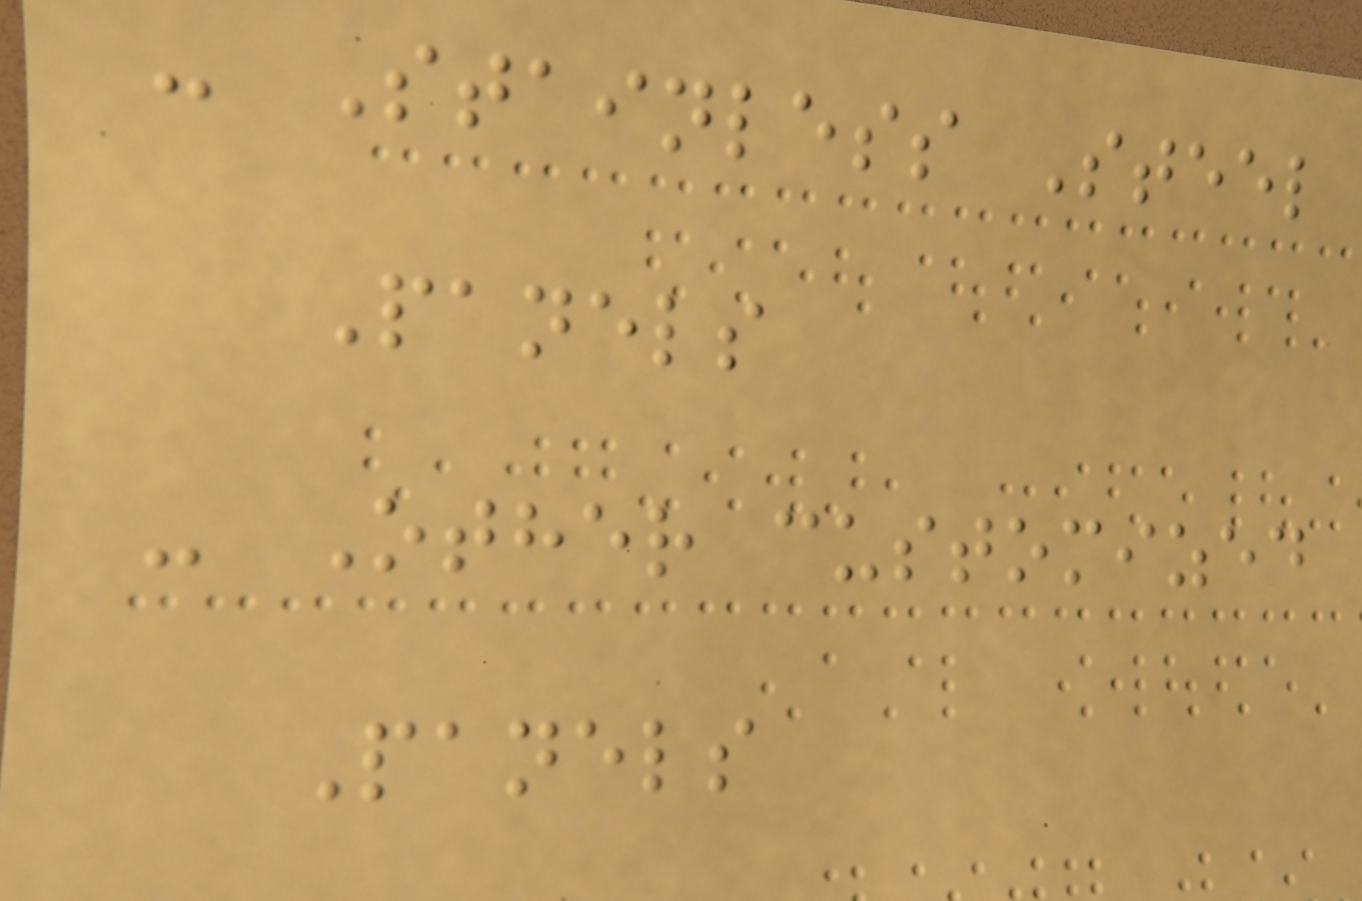- Stainless Steel
Panels
- Other customized
Panels
